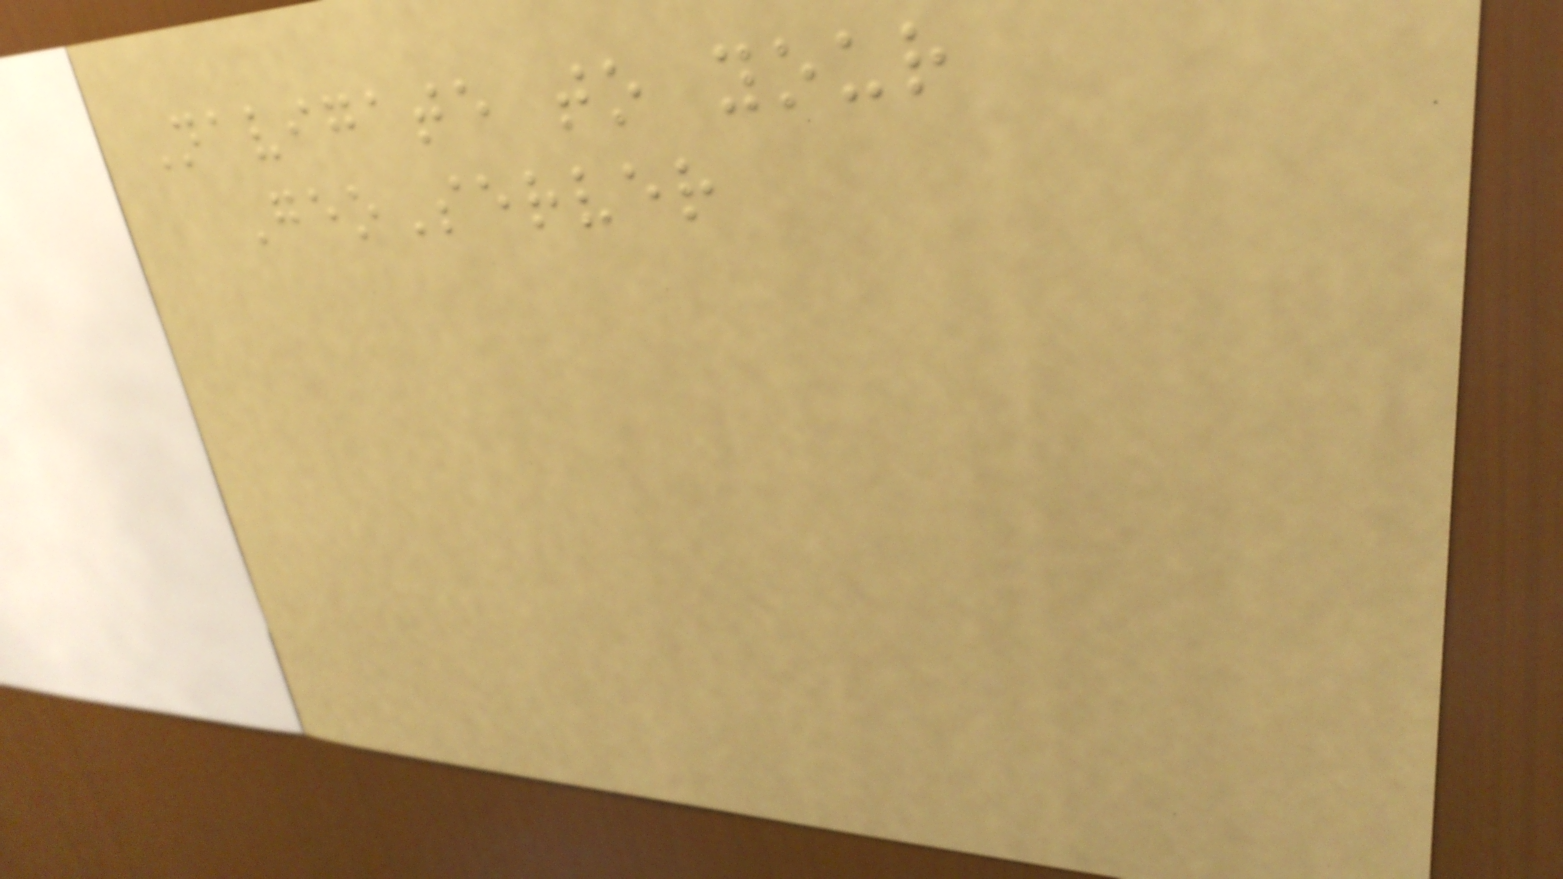Navigate to your
GeoServer
